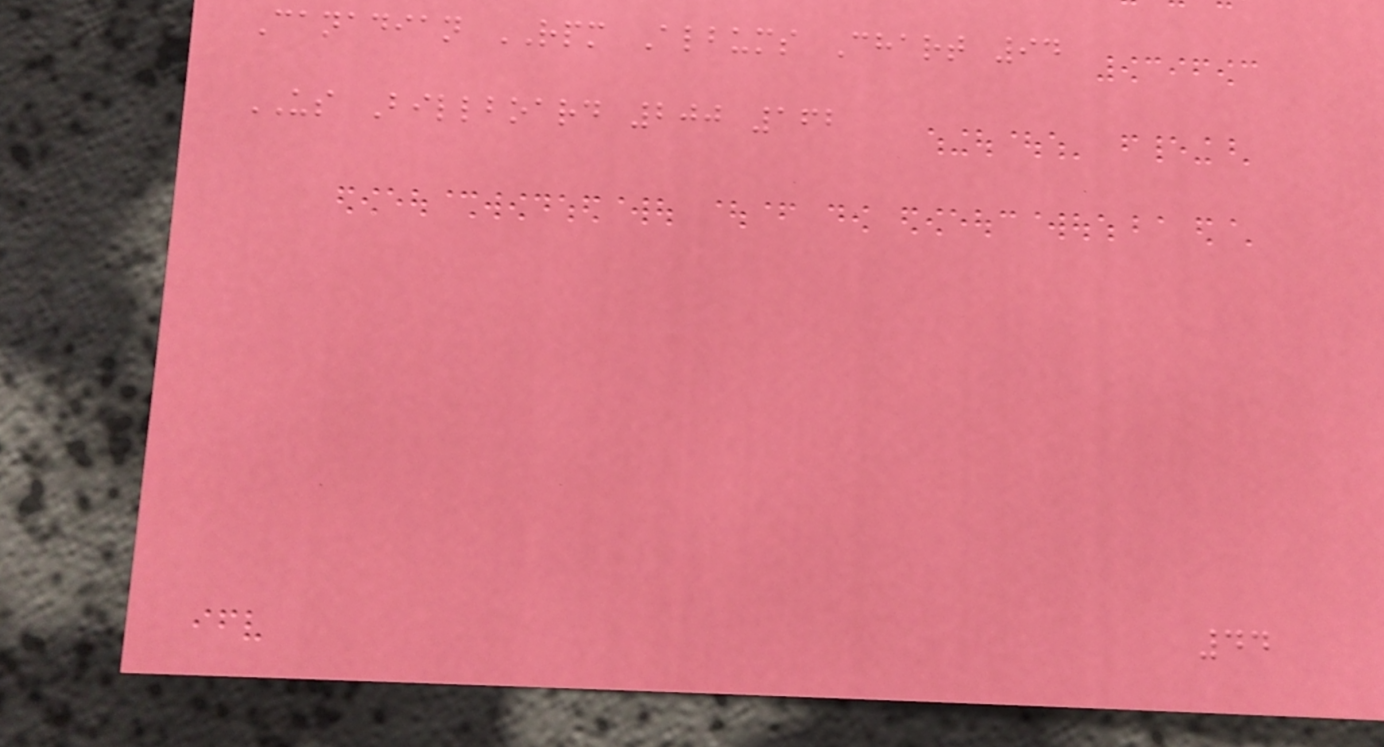Canadian RPM Albums Chart 94
US Billboard 200 162
44
